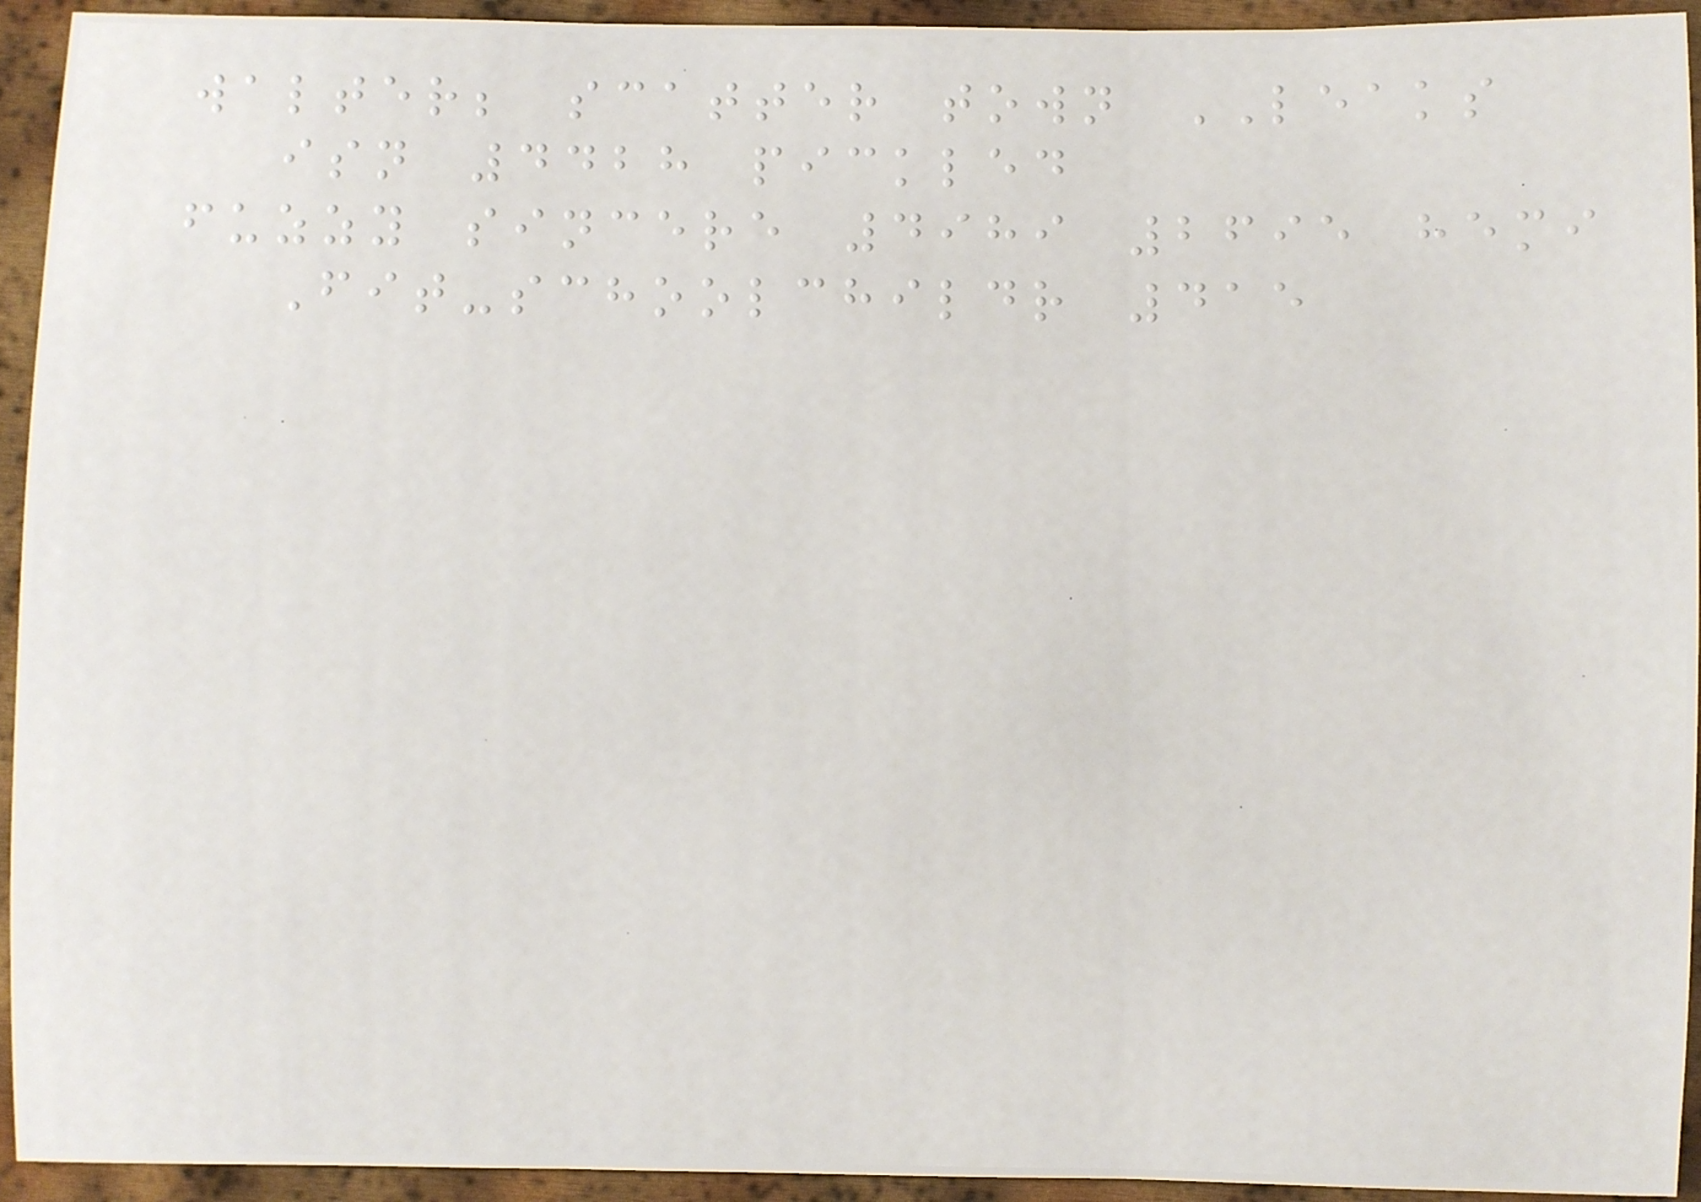walter; scatter town LEAKS
isn 4428 pickled
fuzzy sincere 4989 2695 hemi
Fit-schoolchildr 415
